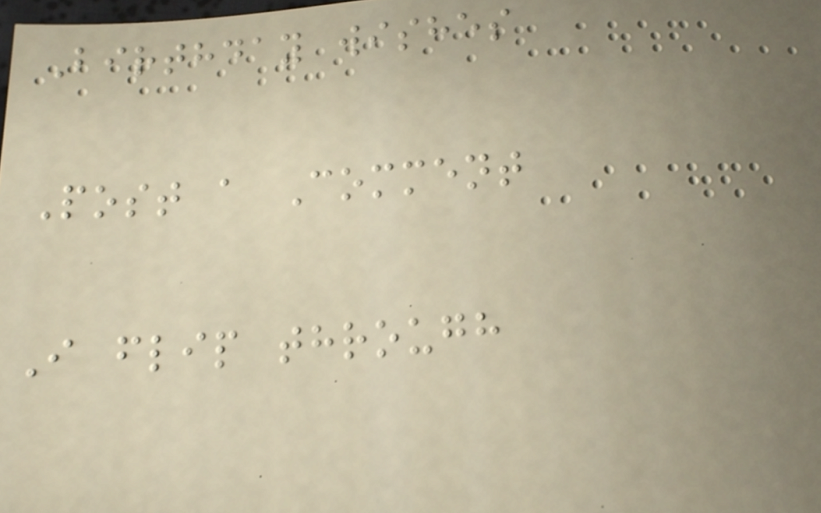Birthday wishes
Post a Comment
I flip through
